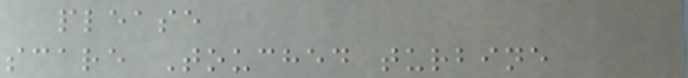please
scare Touched turbine
